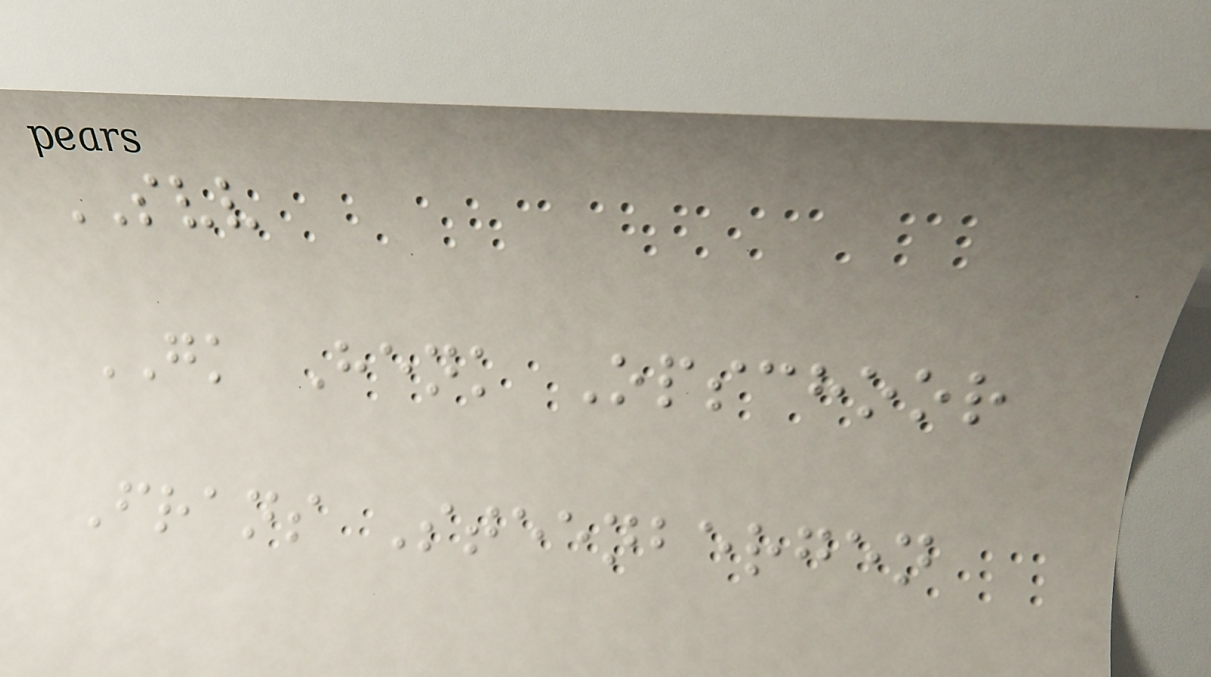SVV
GK Henk Opschoor
Frans Steenbergen
